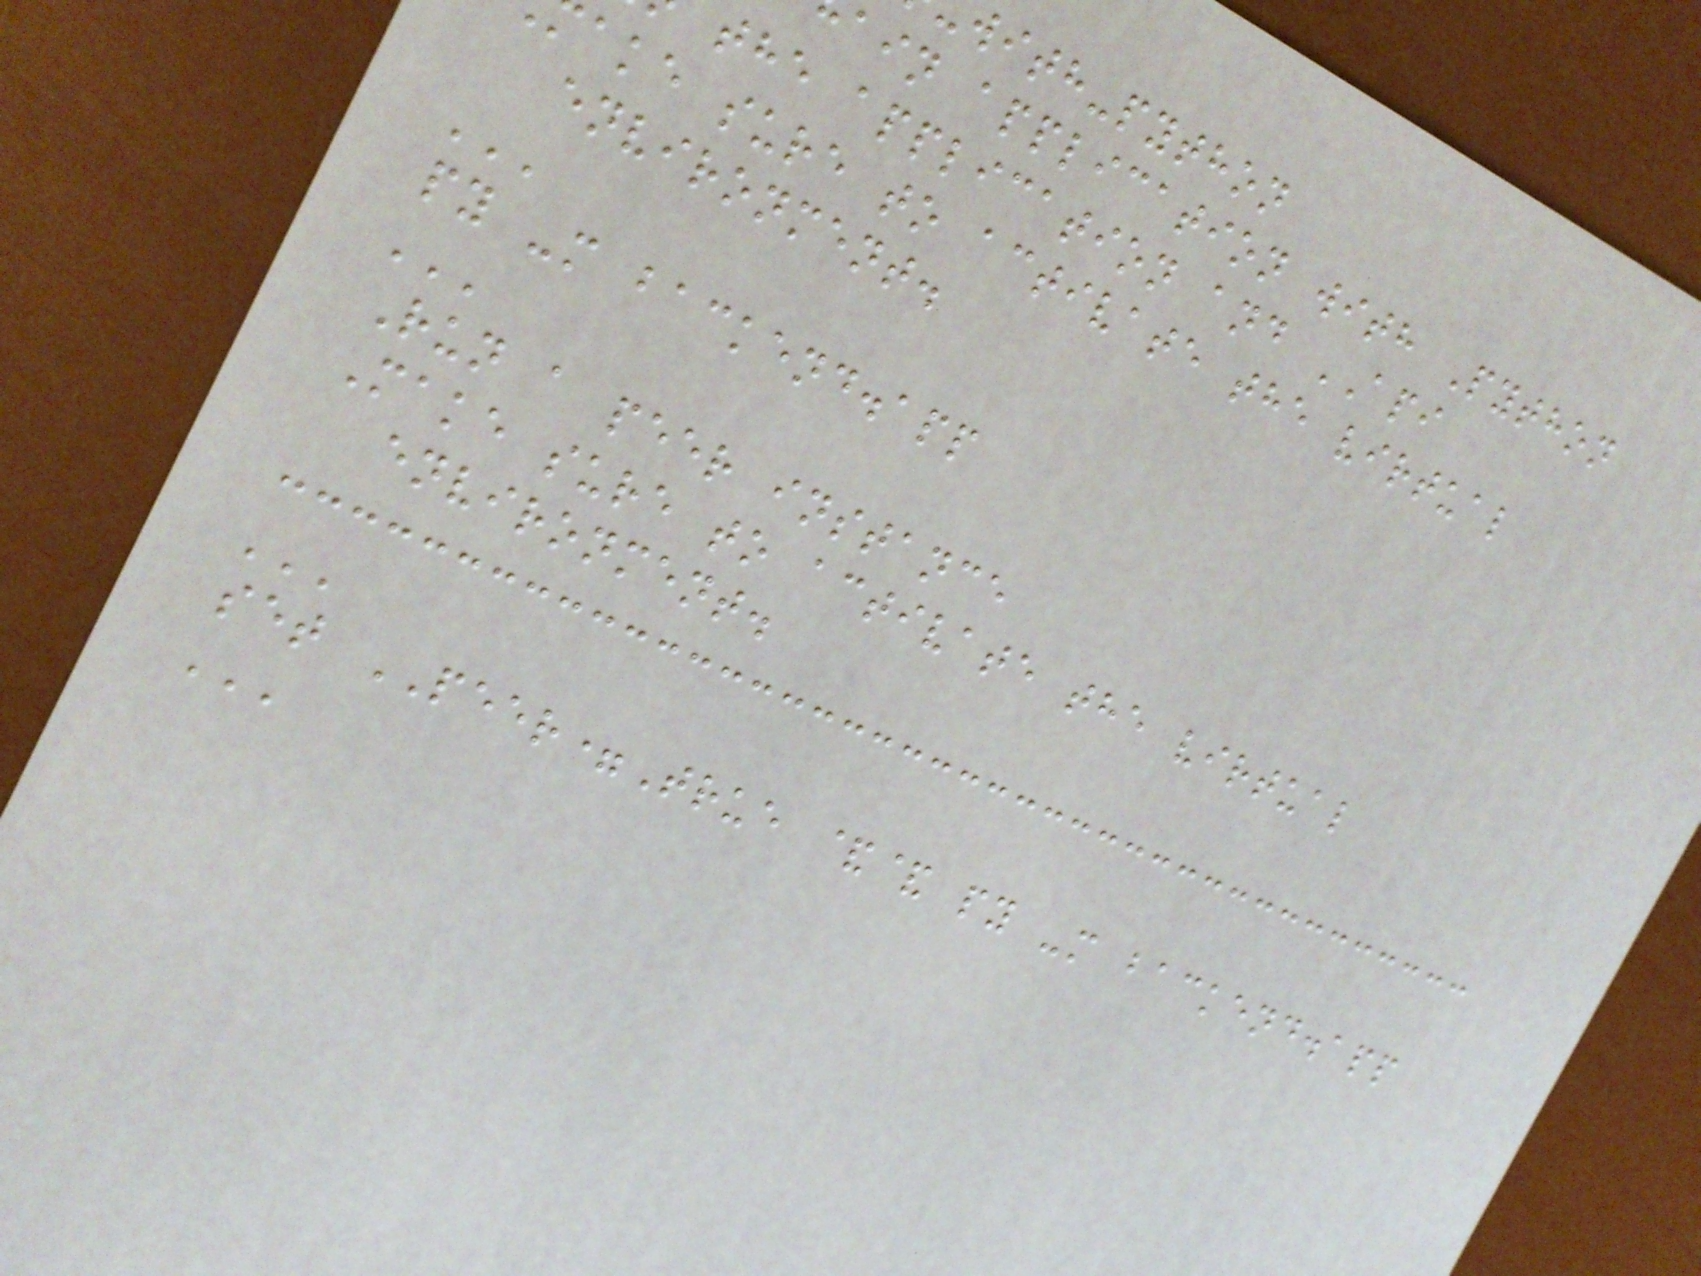with-python
ain application with Python
the application and API
ake sure to activate the virtual
environment.
'''
py -m backend.app
'''
Run a peer instance
Make sure to activate the virtual
environment.
'''
set PEER=True && py -m backend.app
'''
